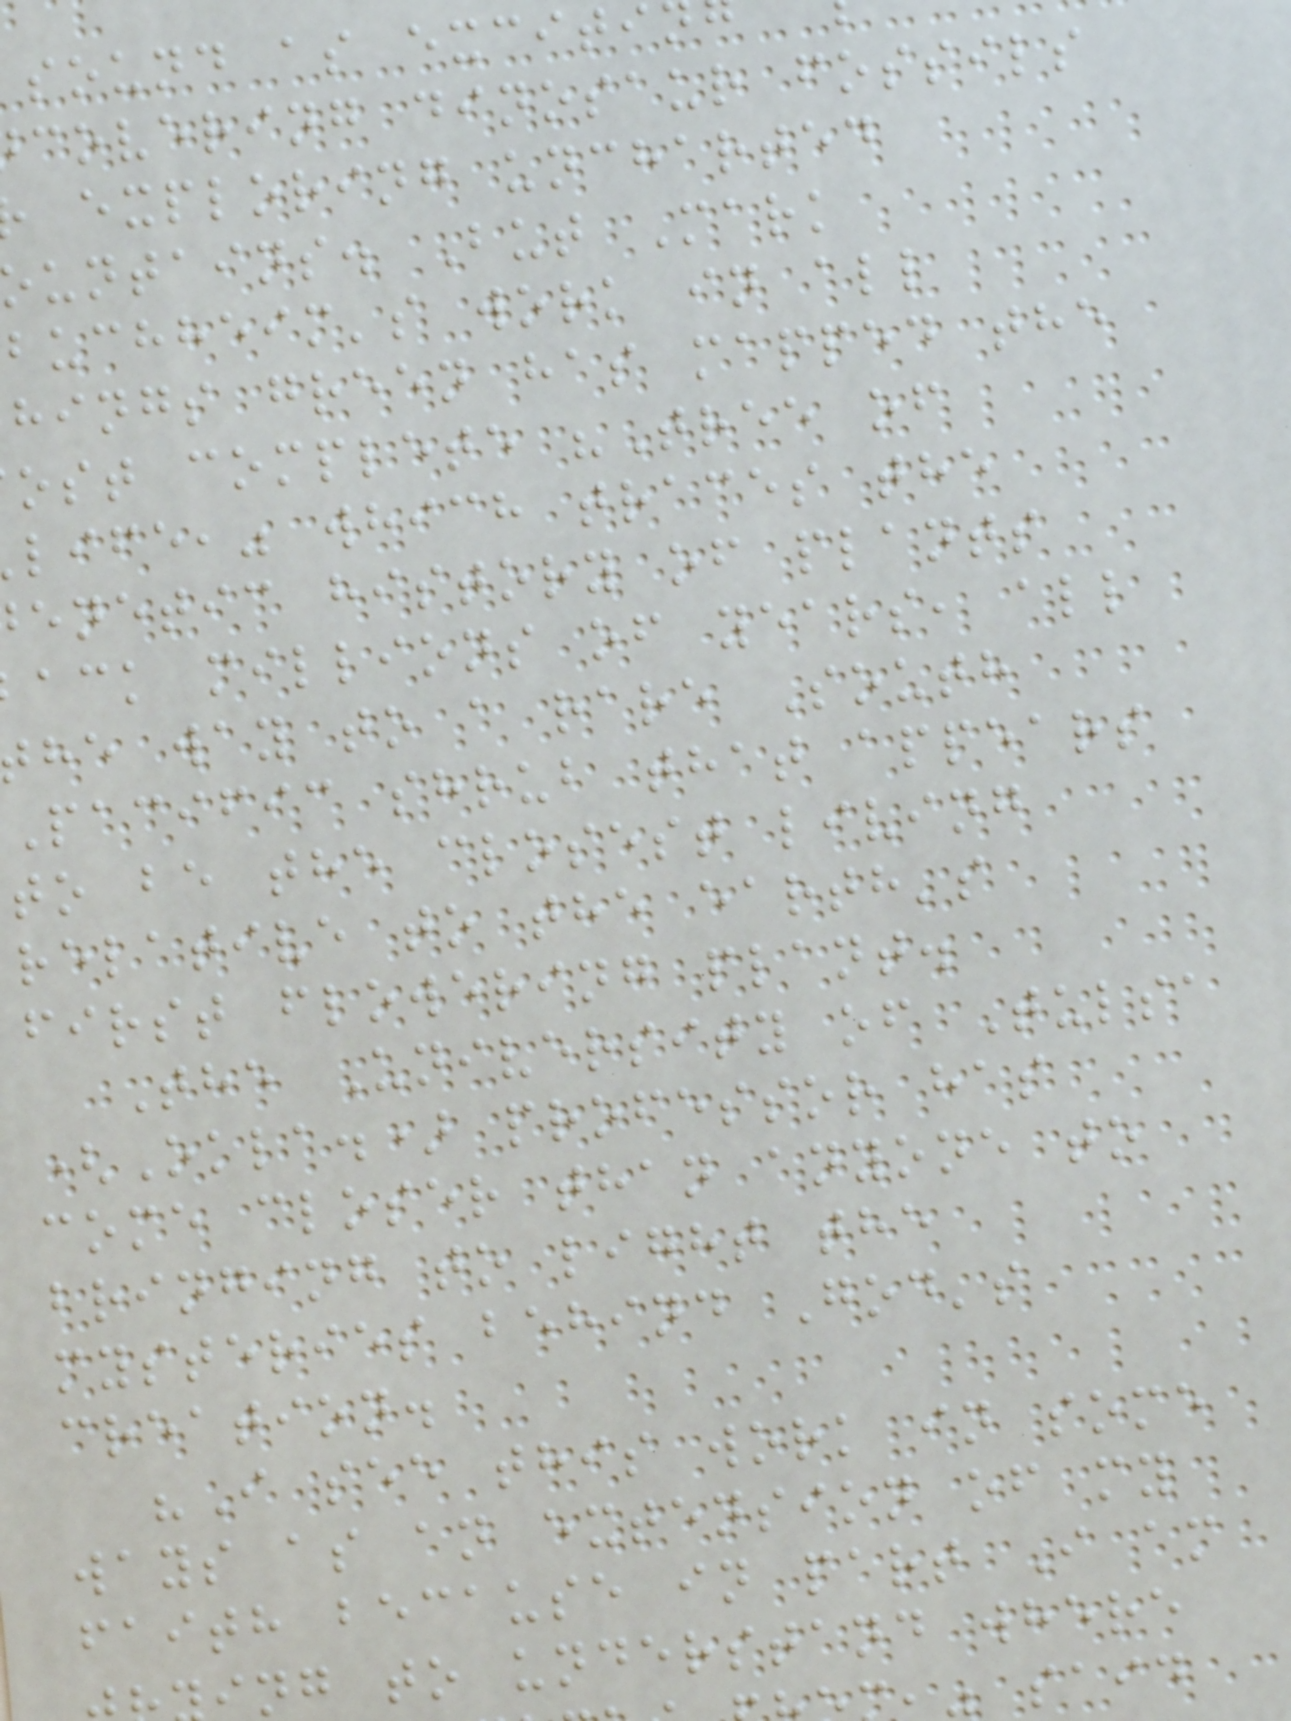sound as exciti
covering dinosaur fossils
exploring uncharted
ountains. But Mark
buchheim's work in all
hings green has mapped the
ost complete "Tree of
life," which traces the
enetic history of plants
ack millions of years, all
he way to a rare South
Pacific shrub that appears
to be the closest living
relative to the earth's
first flowering plant.
The University of Tulsa
(Okla.) professor has
come closer than anyone to
bringing to light the
mysteries behind God's
creation.
"I see this work in some
ways as an extension of my
faith because in part I am
ng to understand where
